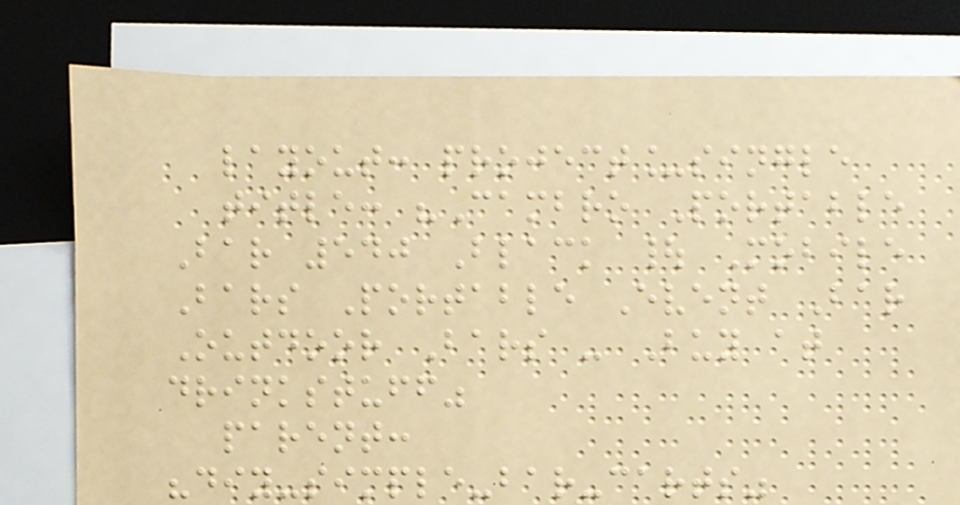layout: project_single
title: "Cambro Portable
Bar 540 Black | Mobile
Bars Portable Event Bar
Outdoor Bars - Buy at
drinkstuff"
parent:
"diy-simple-bar-carts"
